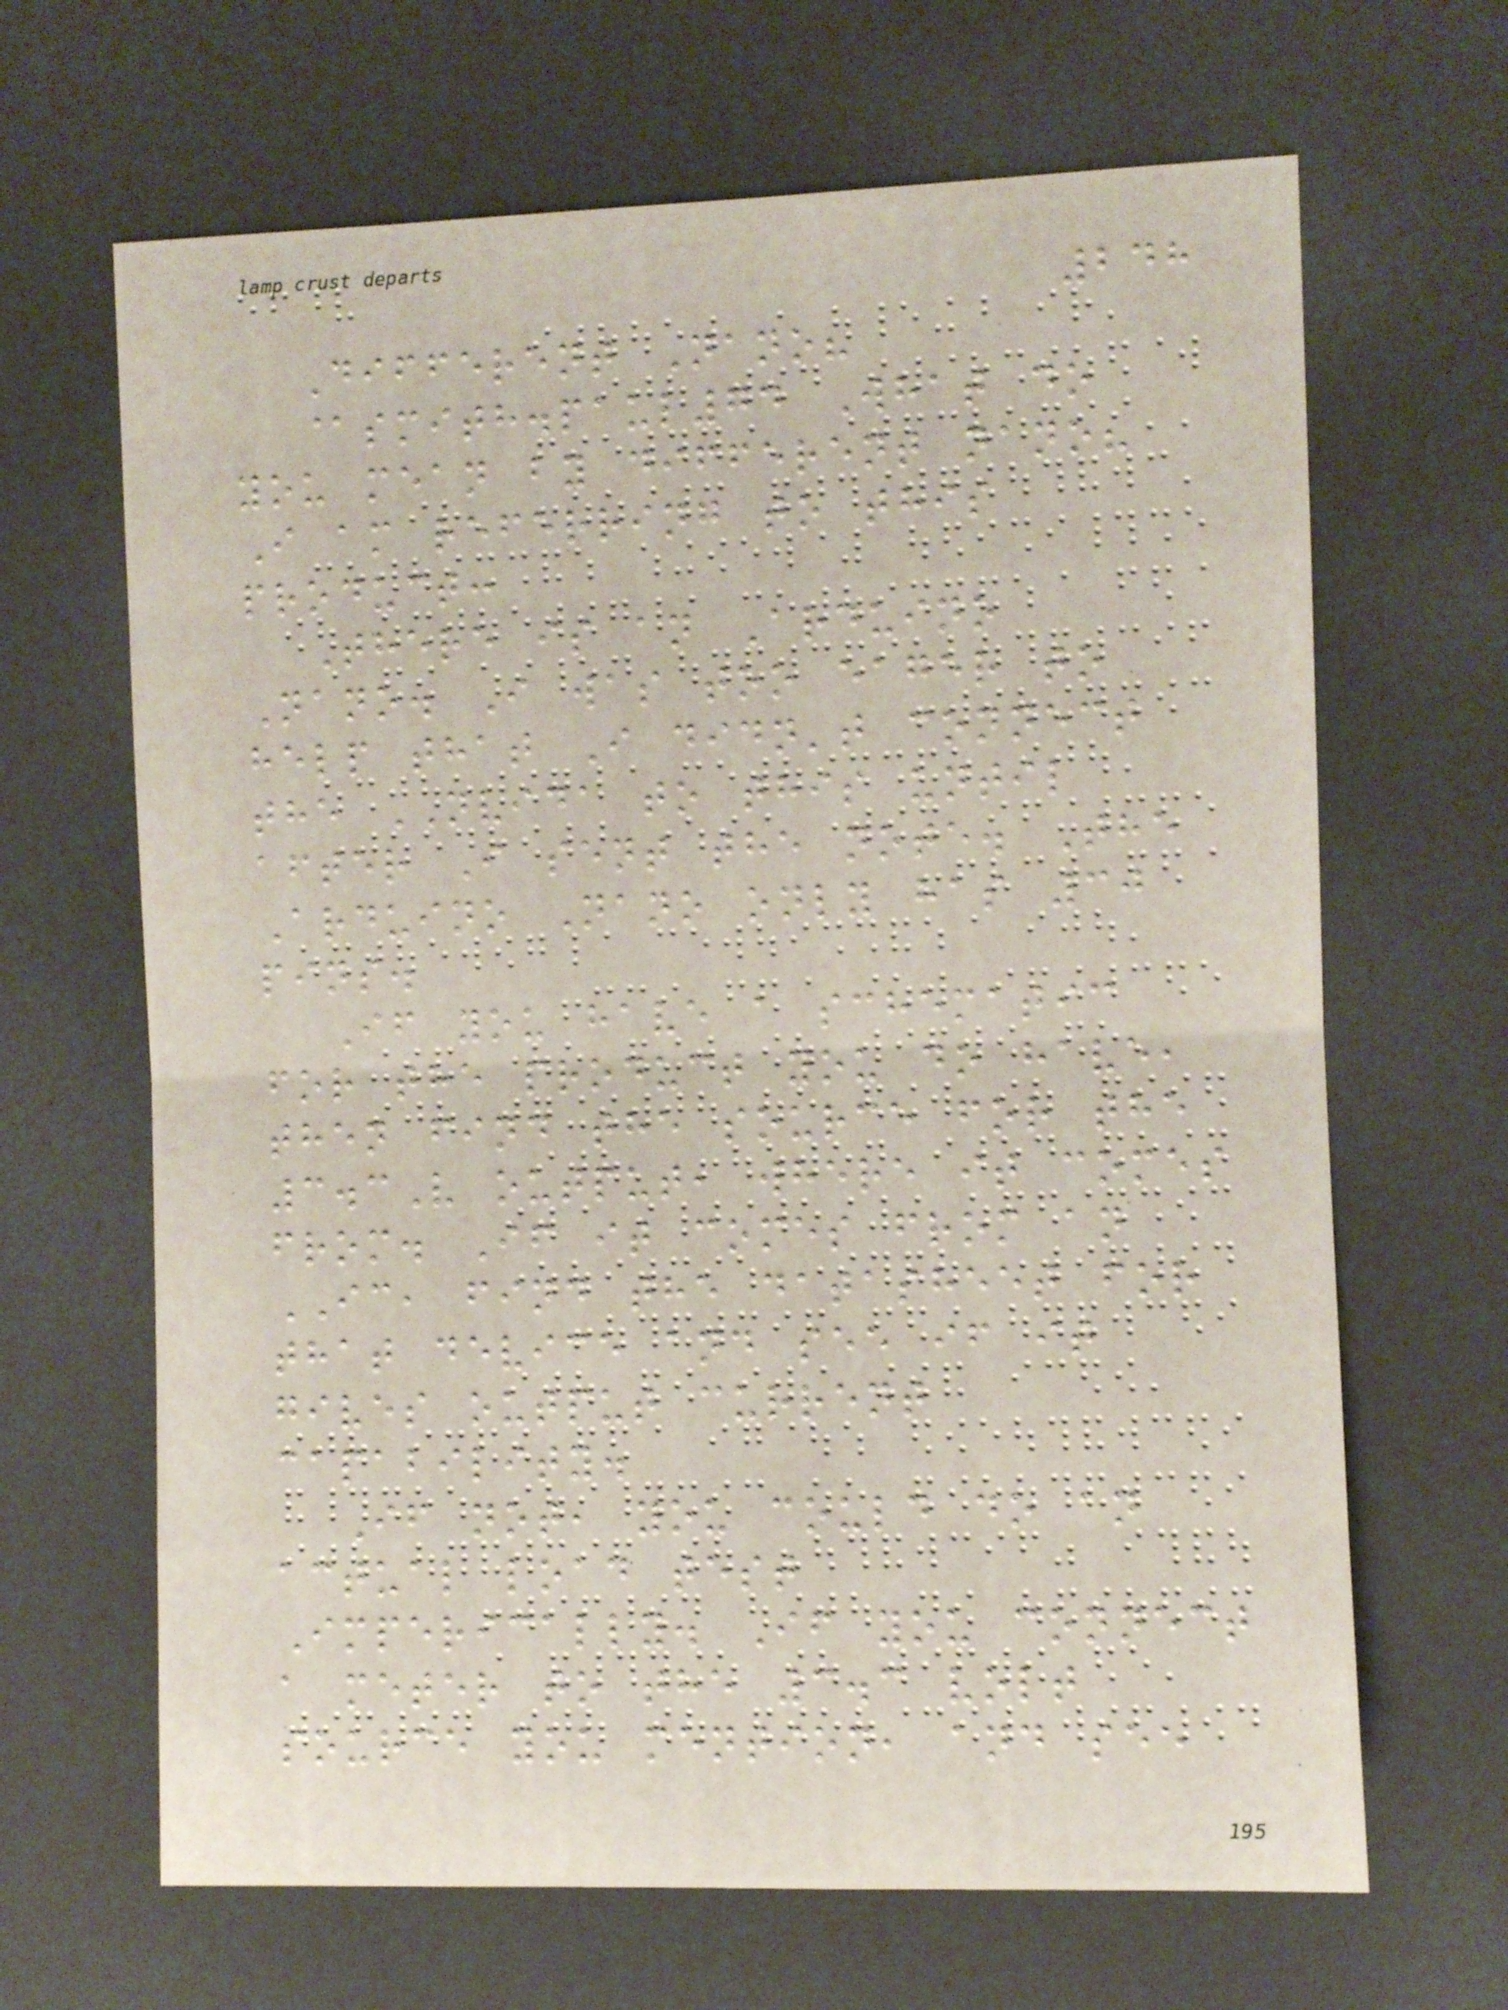248
Different Nano?
@smith.paul74 What do
you mean by different nano?
I am referring to this
product:
There is an Arduino
Nano. I was too eager to
help that I didn't connect
the NVIDA to this until
after I sent the note. The
Arduino Nano only has 30
pins.
If you have a schematic
for the product you do have,
then find the source for the
3.3V output, where it comes
from. If it comes from an
IC, find the datasheet for
that device and see if it
gives output current
capability.
If not, you could do an
actual load test
Imperically. If you connect
a meter to the 3.3 volt
source you mention, and see
